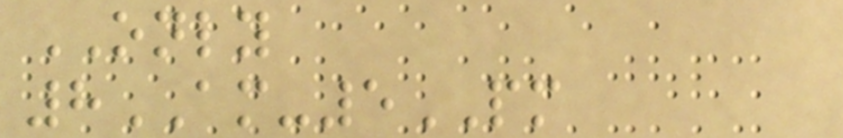ONLY
8AM-5PM
